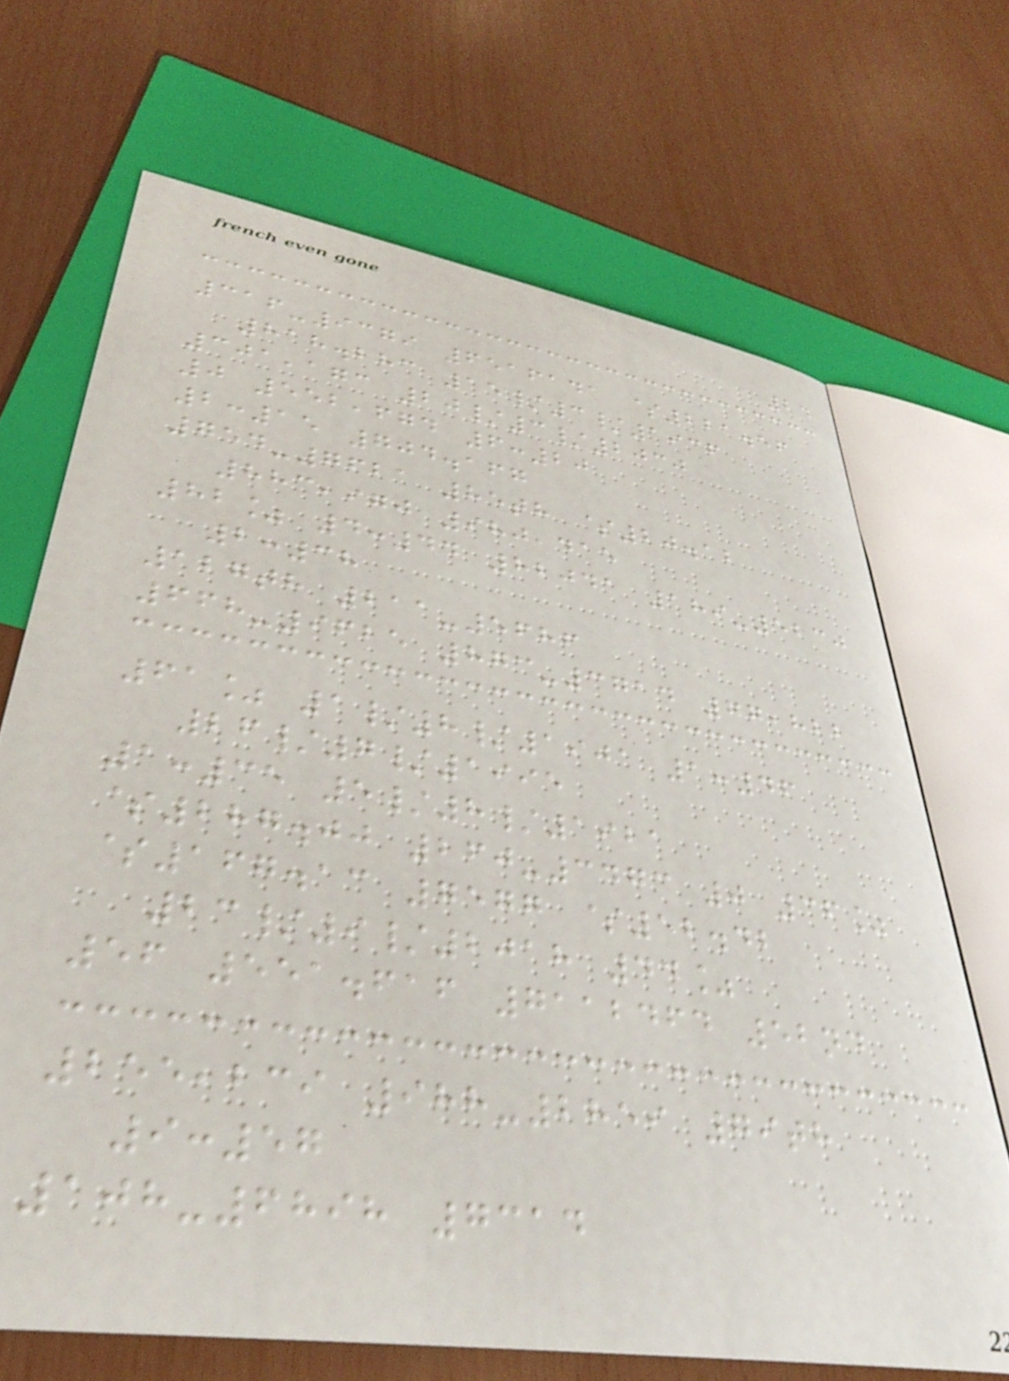24
316-9379 6516141 $221.56
818.283 15/3/1936
301,173 20/3/2030
0 552,674 6:20
2:15 704.167
754-7621 85th $20.12
883,970 980,415
82% 4:44 82041 189-5230
2:38
127th 211-5686
668-9625 873-3714 77,822
61% 1/8/1901 1:46
26/7/1995
1:35 5/8/1921
$287.00 260-3473 0 36%
$167.13 7577 $52.42
23/9/2018 44%
56 551.616 7112464 52nd
255,239 988-2859 79th
9:57
108-6898 7314
